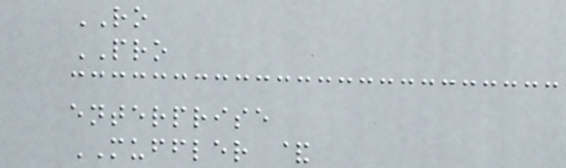RO
PRO
enterprise
MUFFLER &
